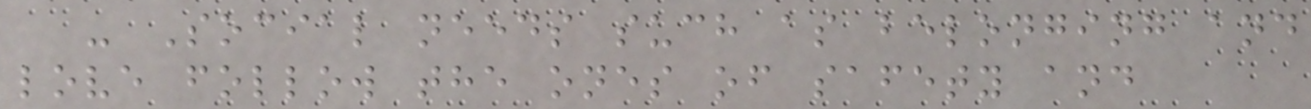- Social needs such as belonging and
love follow the ones of safety and
